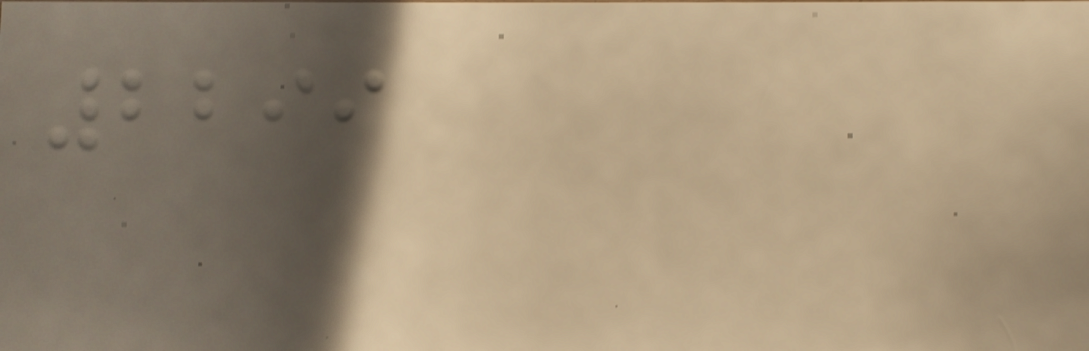2299
